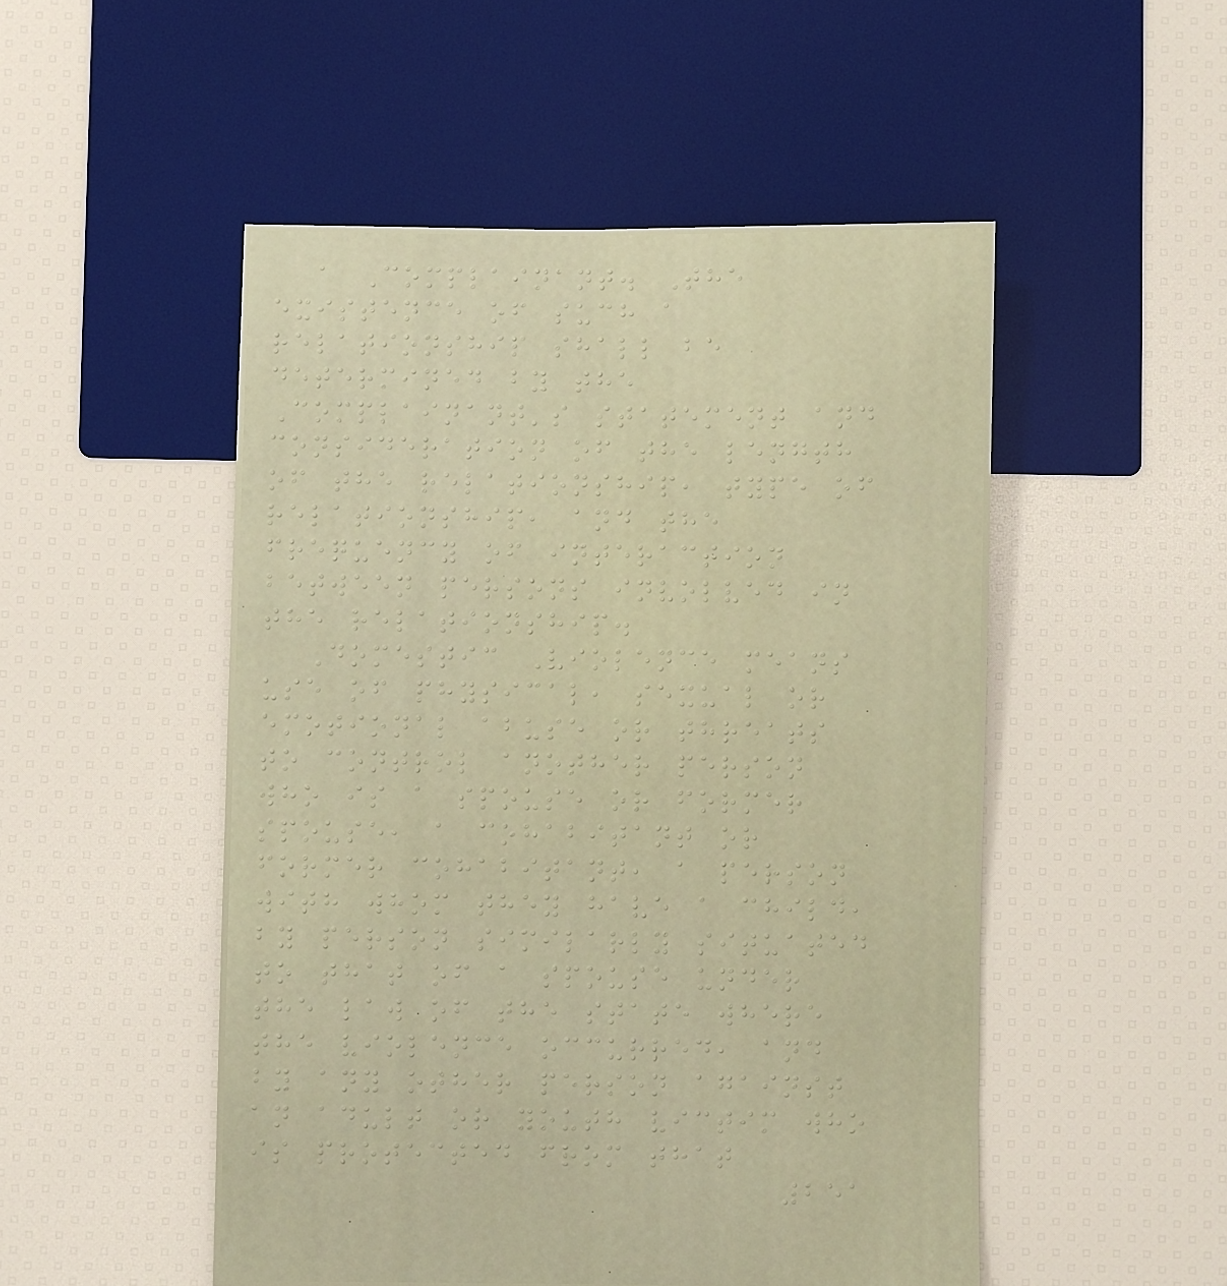a Complainant. The
existence of such a
relationship shall be
determined by the
Complainant's statement and
consideration of the length
of the relationship, type of
relationship, and the
frequency of interaction
between persons involved in
the relationship.
Domestic Violence means
use of physical, sexual or
emotional abuse or threats
to control another person
who is a spouse or former
spouse, a cohabitant or
former cohabitant, a person
with whom they have a child,
by person similarly situated
to that of a spouse under
the law of the state where
the violence occurred, and
by any other person against
an adult or youth victim who
is protected from that
251
